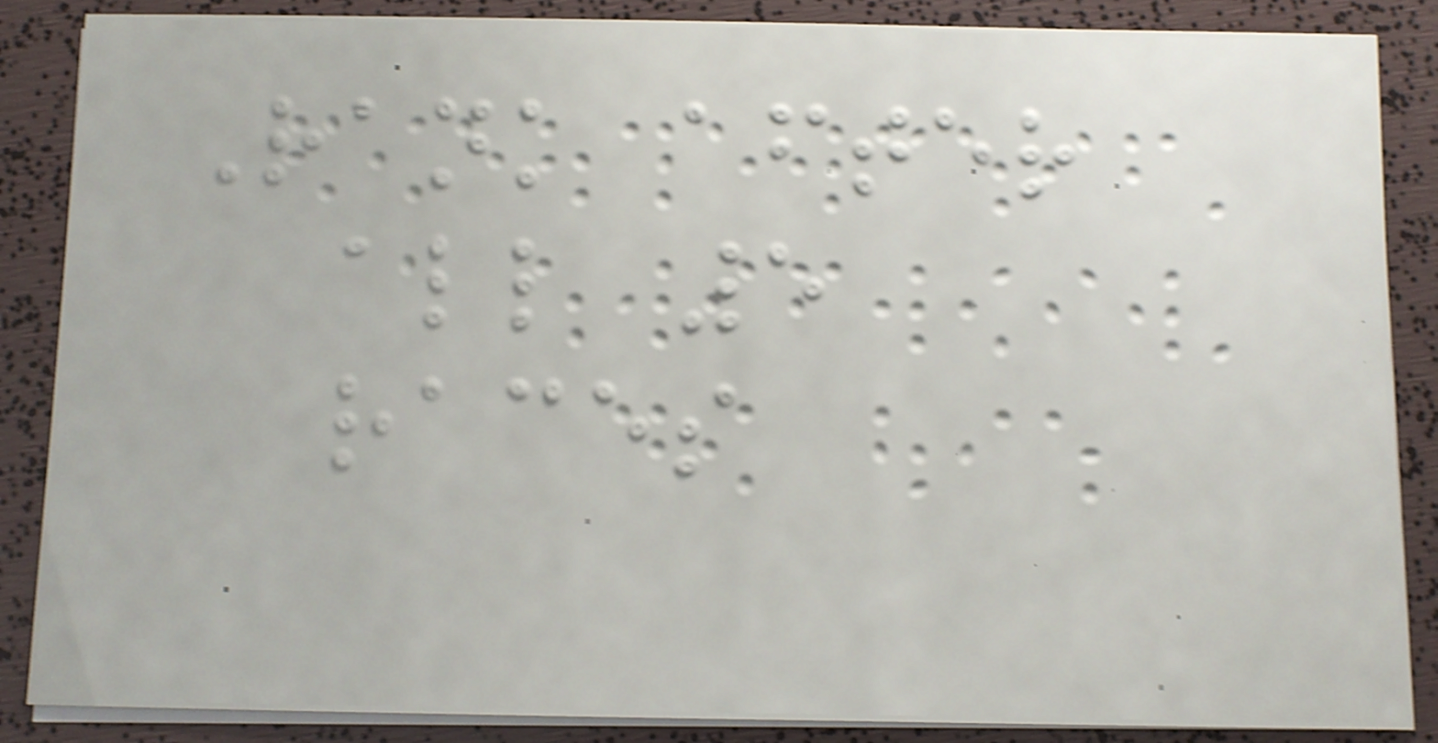Rank after
all 5
races
